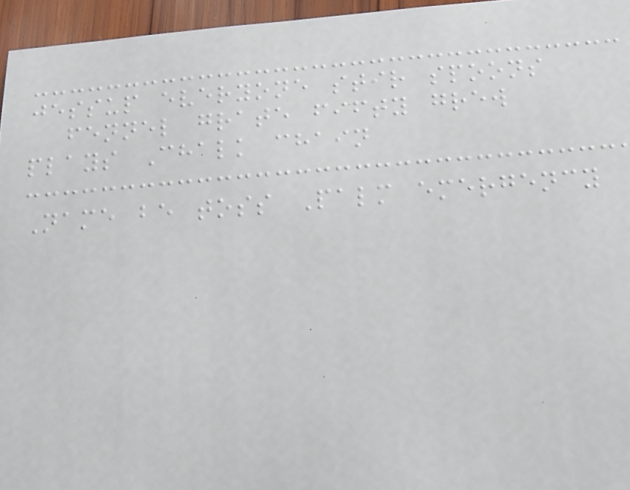jessup everyone stir spoons
fennel grate fifty grew
plays Chalk chain
Name be toss Palm emergency
